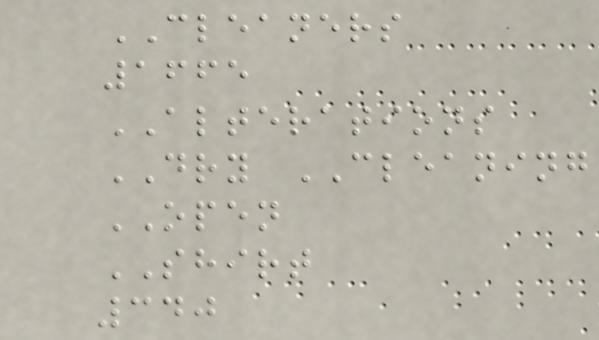CLEANERS
1665
ALTERATIONS
DRY CLEANING
OPEN
SHIRT
340
